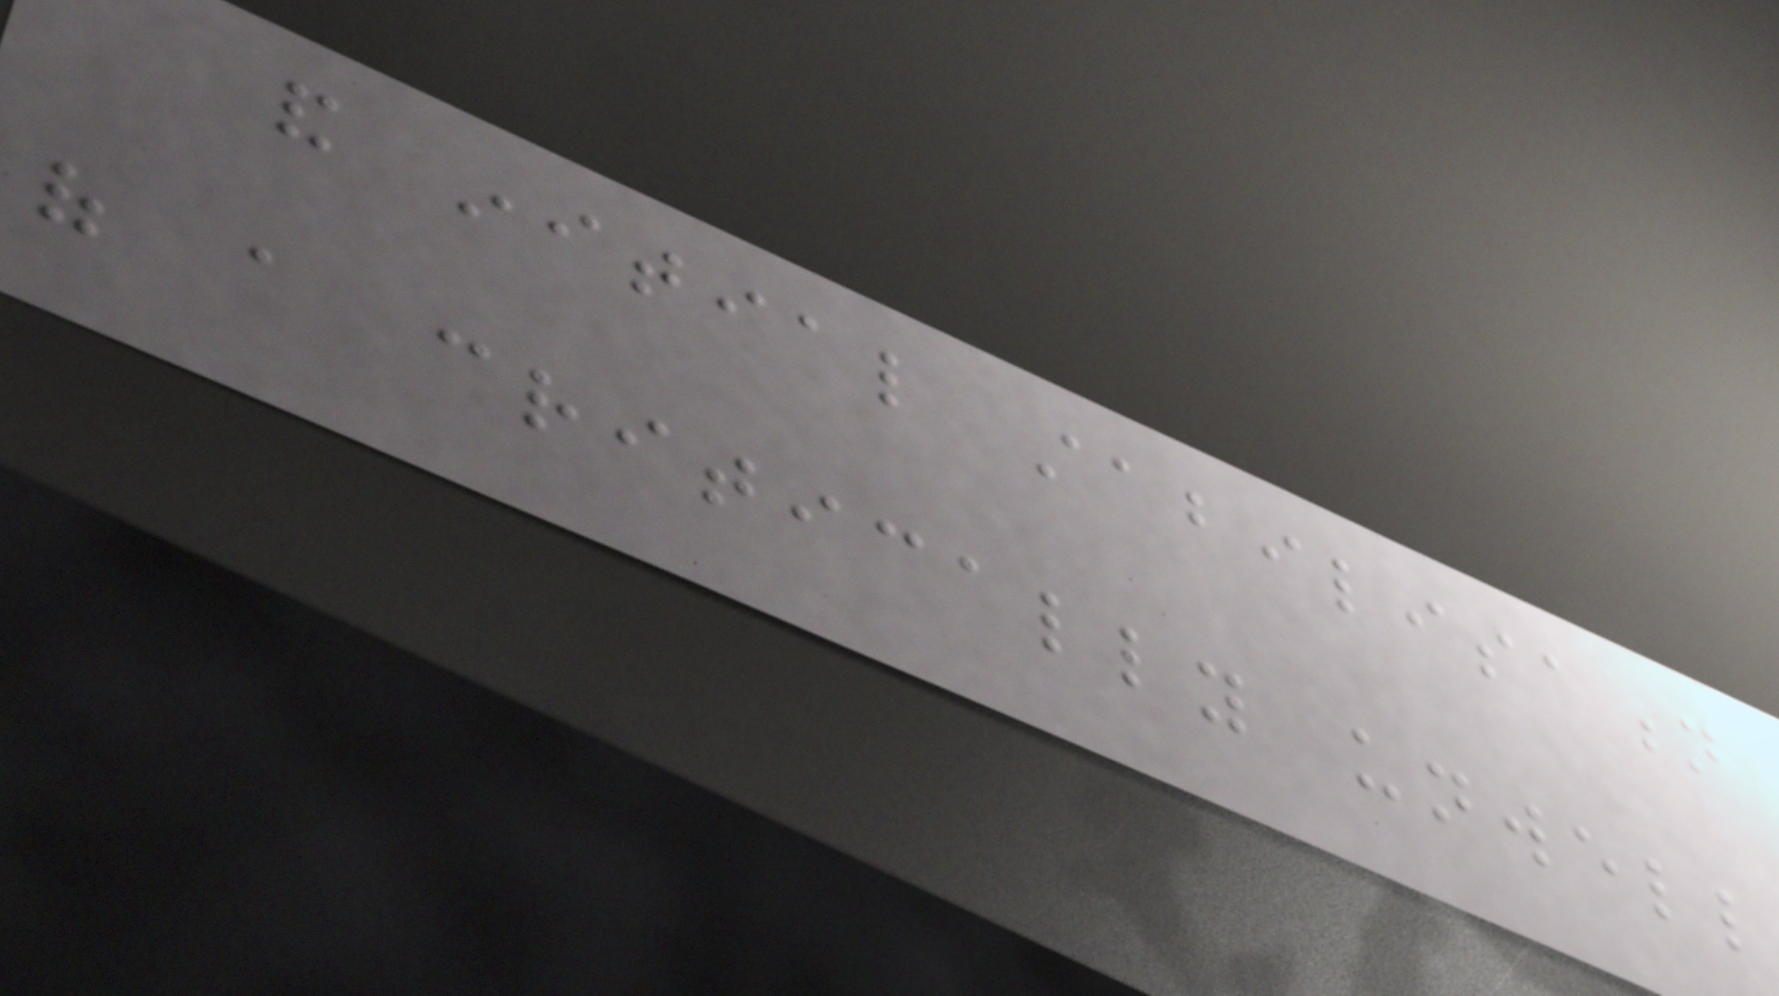and initial stabilisation
of a critically unwell
